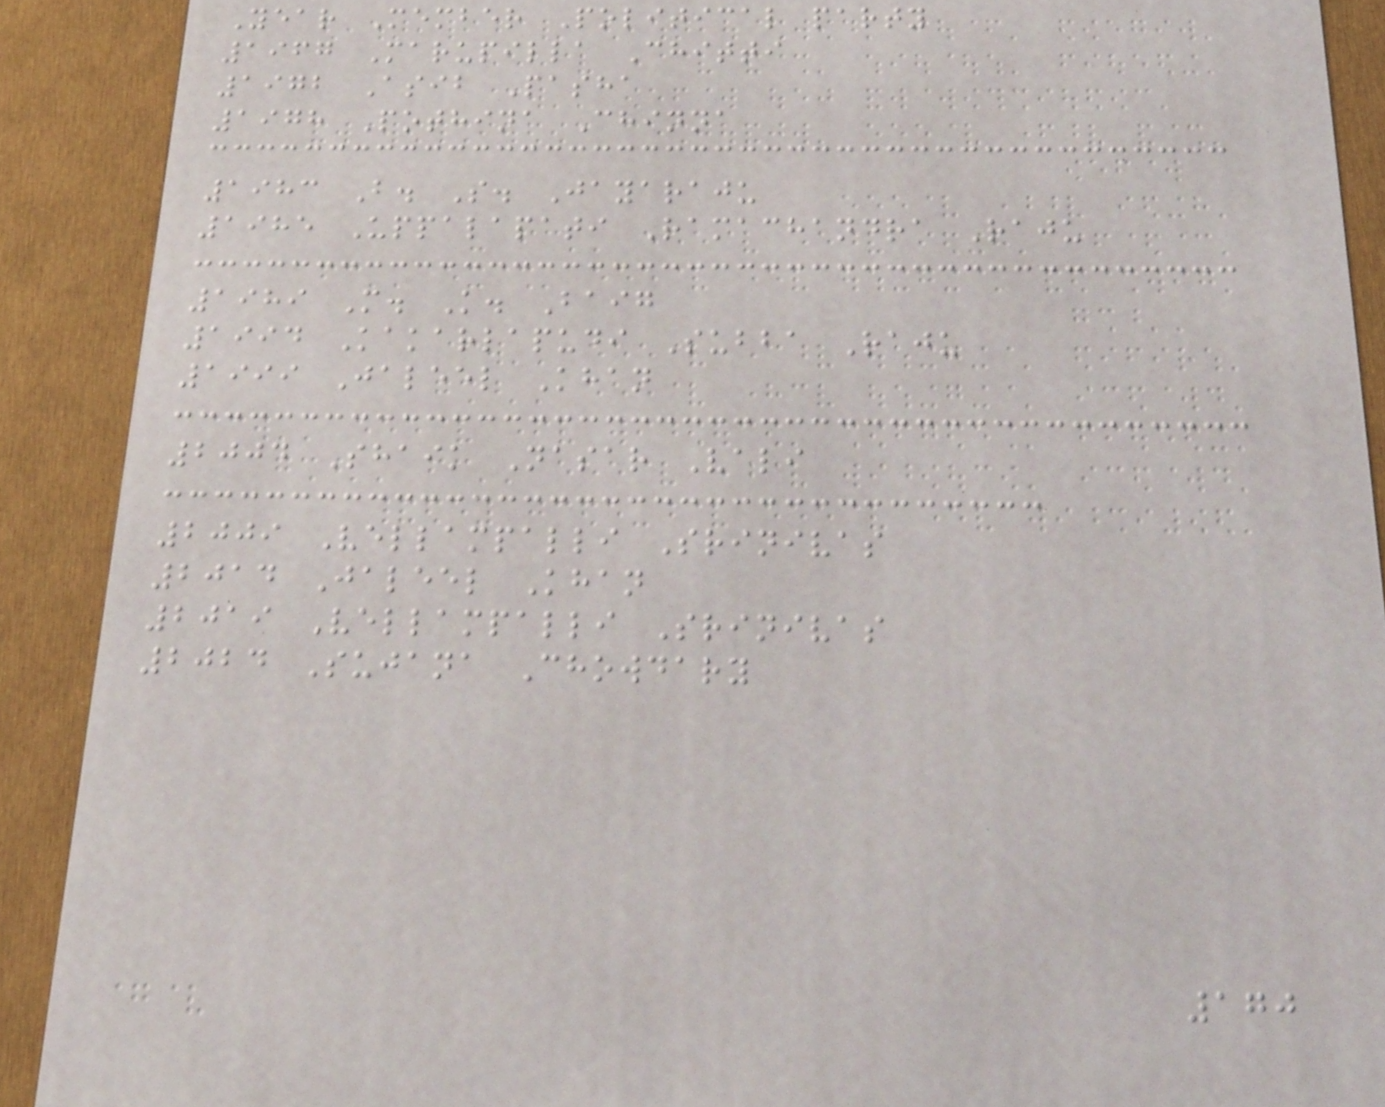Year Member Political party
1967 Marupilla Chitti
1972 Asib Pasha
1978 Pothina Chinna
1983 B. S. Jayaraju
1985 Uppalapati Ramachandra Raju
1989 M. K. Baig
1994 Kakarlapudi Subba Raju
1999 Jaleel Khan
2004 Shaik Nasar Vali
2009 Vellampalli Srinivas
2014 Jaleel Khan
2019 Vellampalli Srinivas
2024 Sujana Chowdary
170
